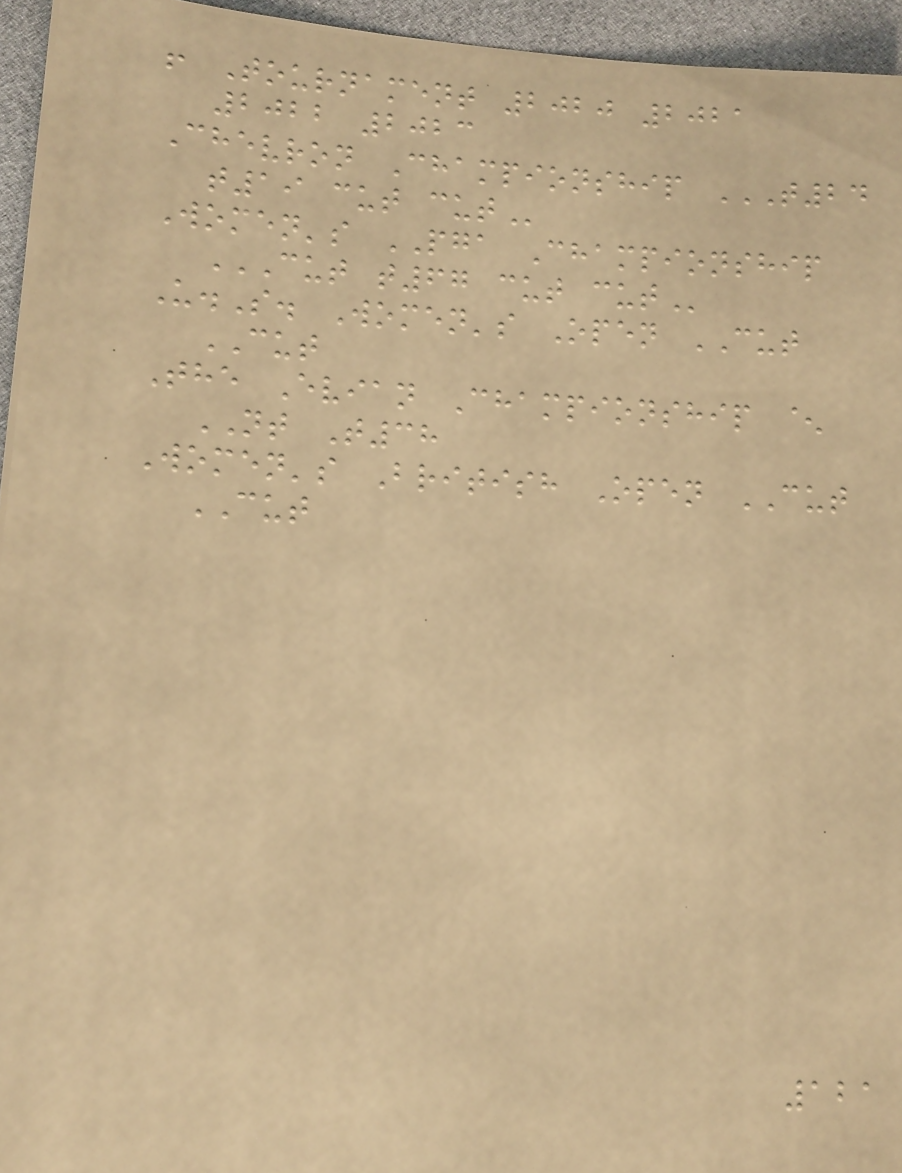! Tournament 2020 2021
2022 2023
Chevron Championship T24
T19 CUT CUT
Women's PGA Championship
CUT T67 CUT CUT
U.S. Women's Open CUT
CUT
The Evian Championship ^
NT T38
Women's British Open CUT
CUT
121
